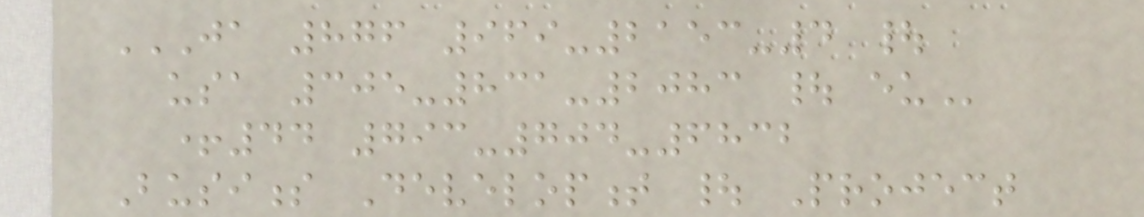JA 876 969-2153-4 |
USA 305-831-2083 | EU
+44 793-704-6832
Business Development | Project
